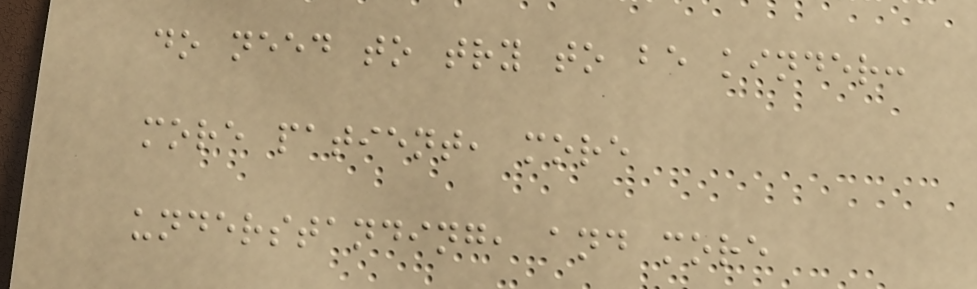do need to try to be kinder:
more patient, more
understanding, and more
